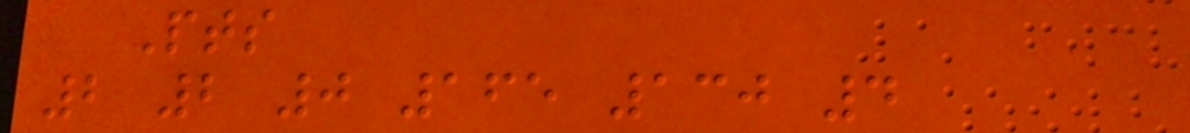Pts
2 2 0 165 130 4
